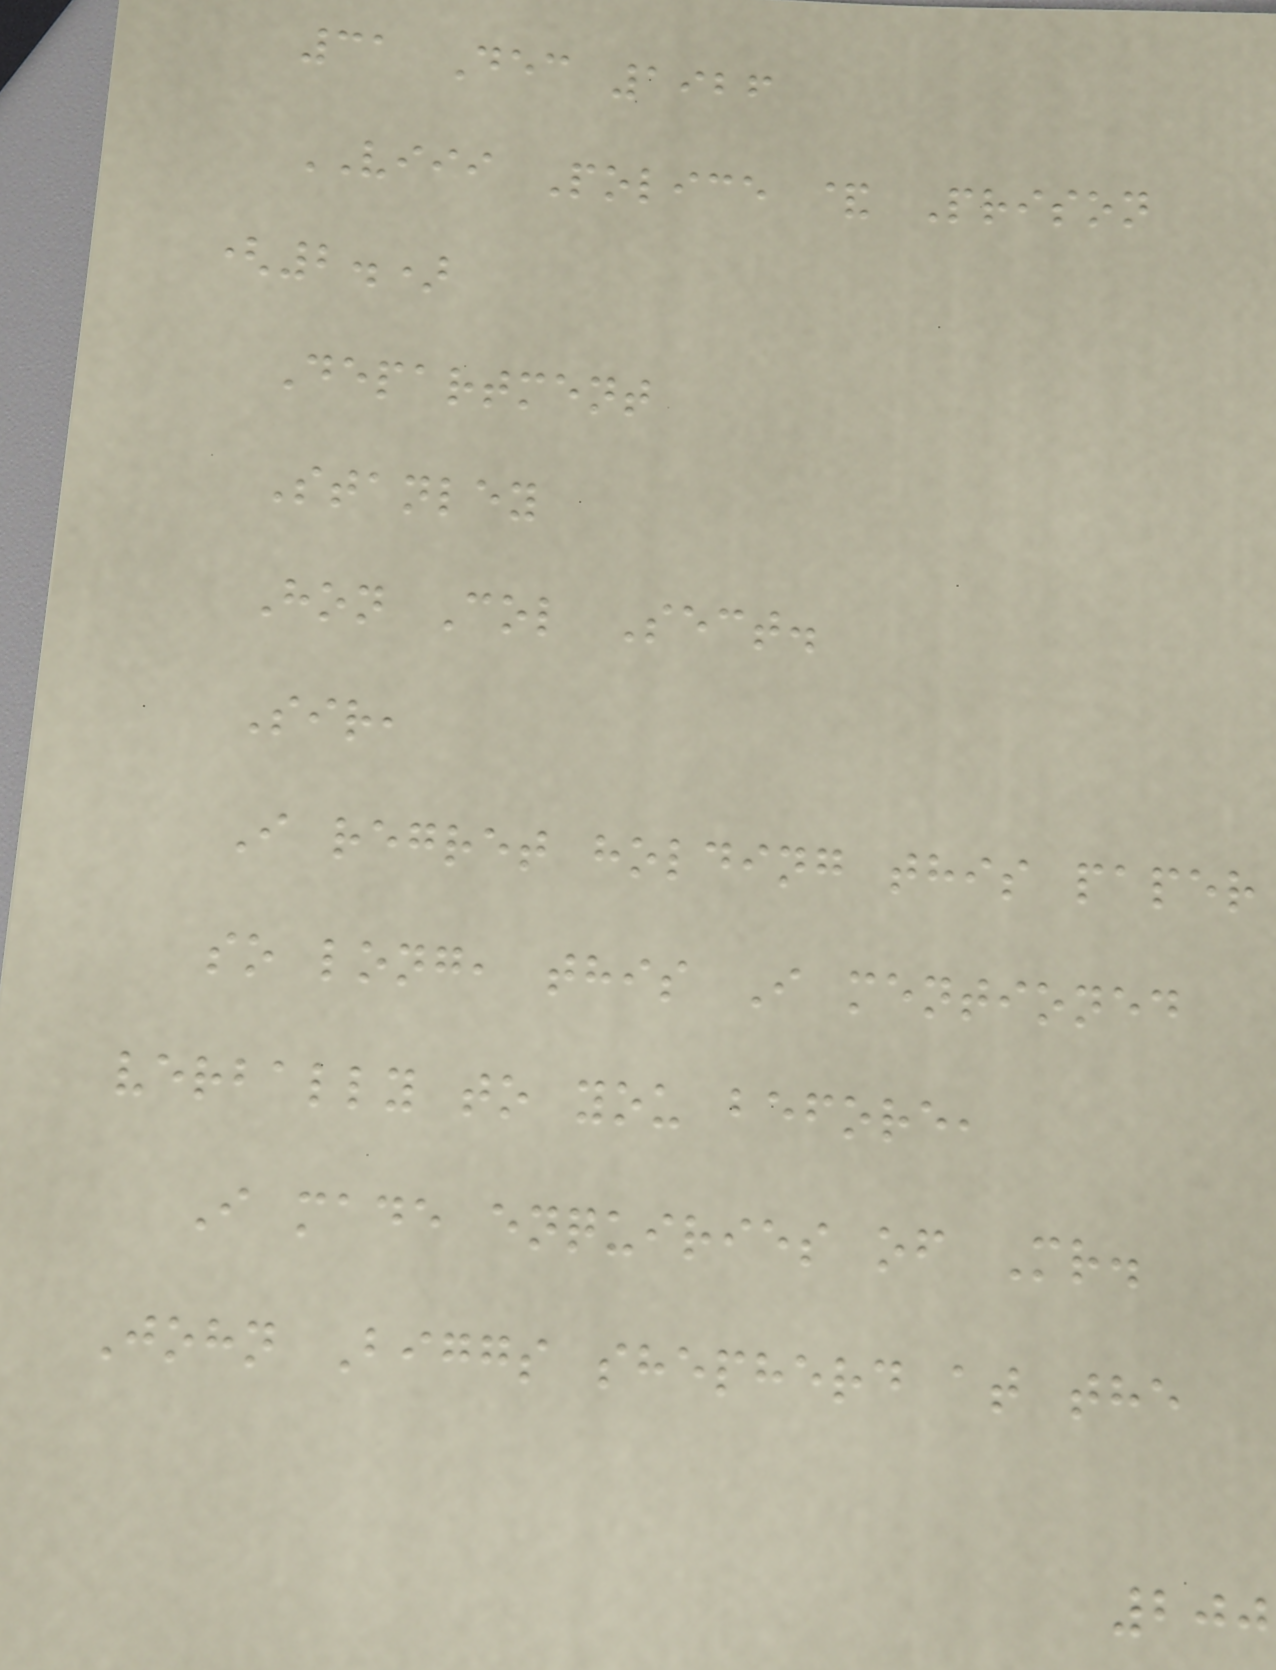31 Dec 1926
VIII Police & Prison
(2.)
Department
Stanley
Hon Col Sect.
Sir,
I regret holding this paper
so long, this I mentioned
verbally to you before,
I made enquiries of Mr.
John Biggs shepherd at the
200
